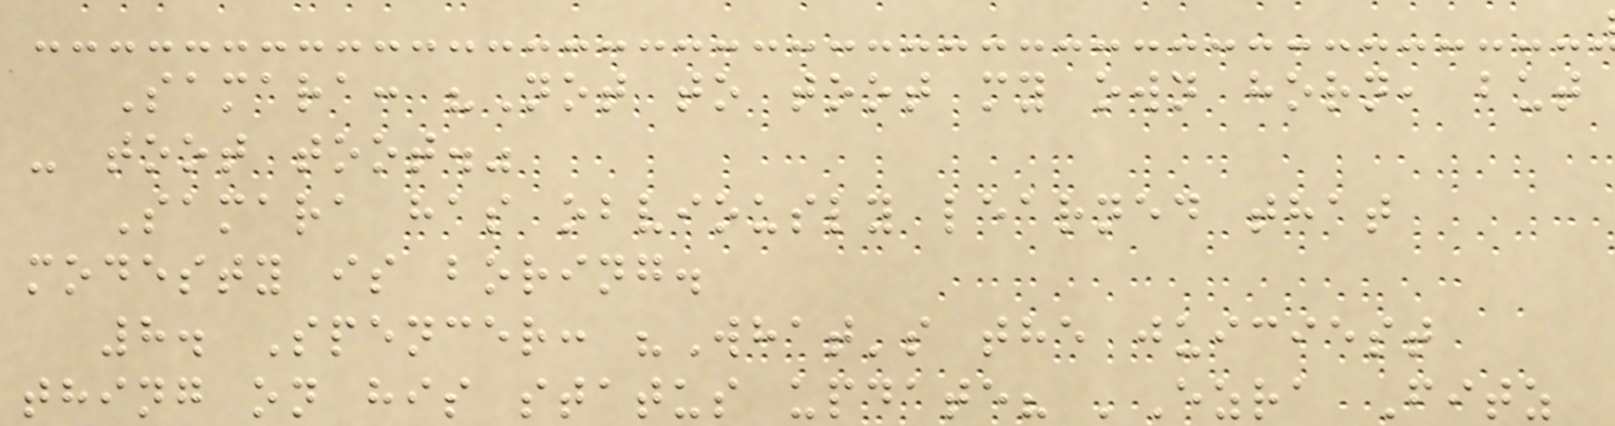Samara: "Not to toot my own horn, but
- toot toot."
Samara has obviously learned that
modesty is boring.
8. Spencer: "What's the juiciest
thing on his status update? 'Ezra Fitz
